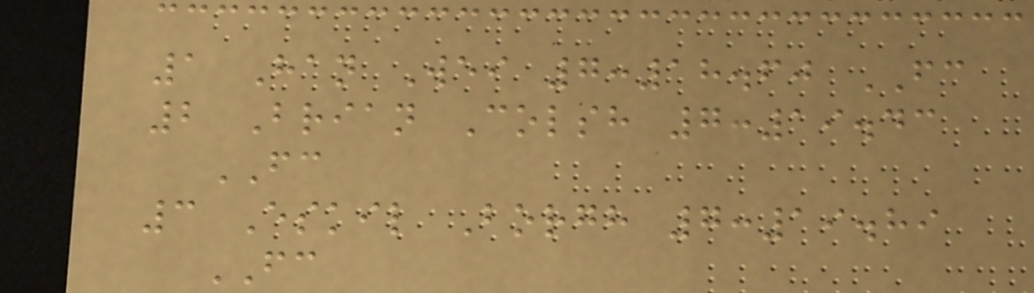1 Han Wei 7:18.60 FC
2 Brian Colsh 7:19.43
FC
3 Eskil Borgh 7:19.89
FC
